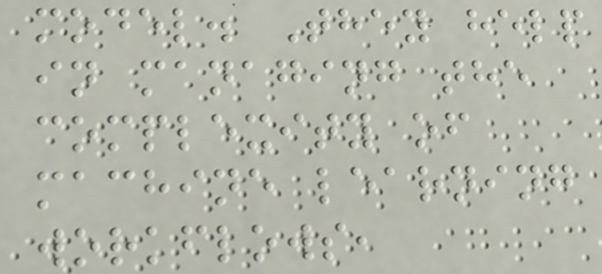model. They help
in managing the
complexity of
machine learning
workflows,
